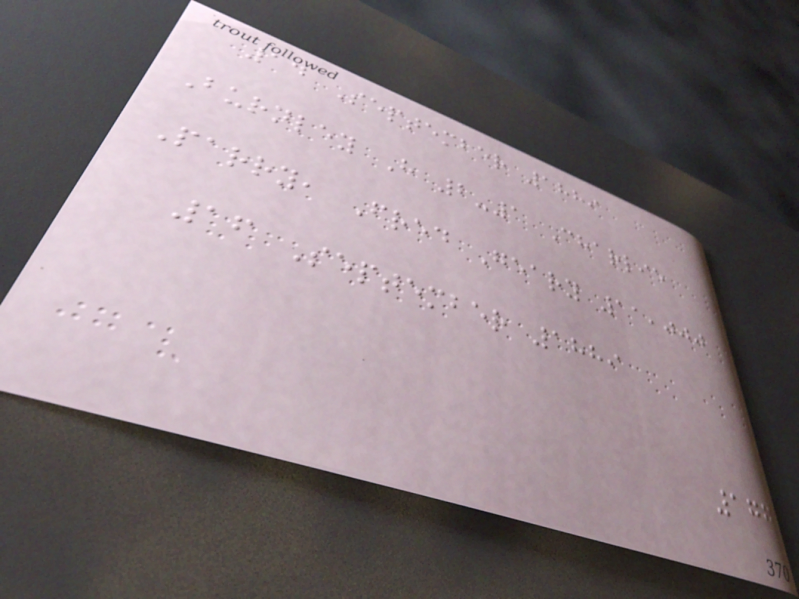14 September 1889
Burnley H 2-1 Charlie
Parry, Fred Geary 11,000
16 September 1889
177
